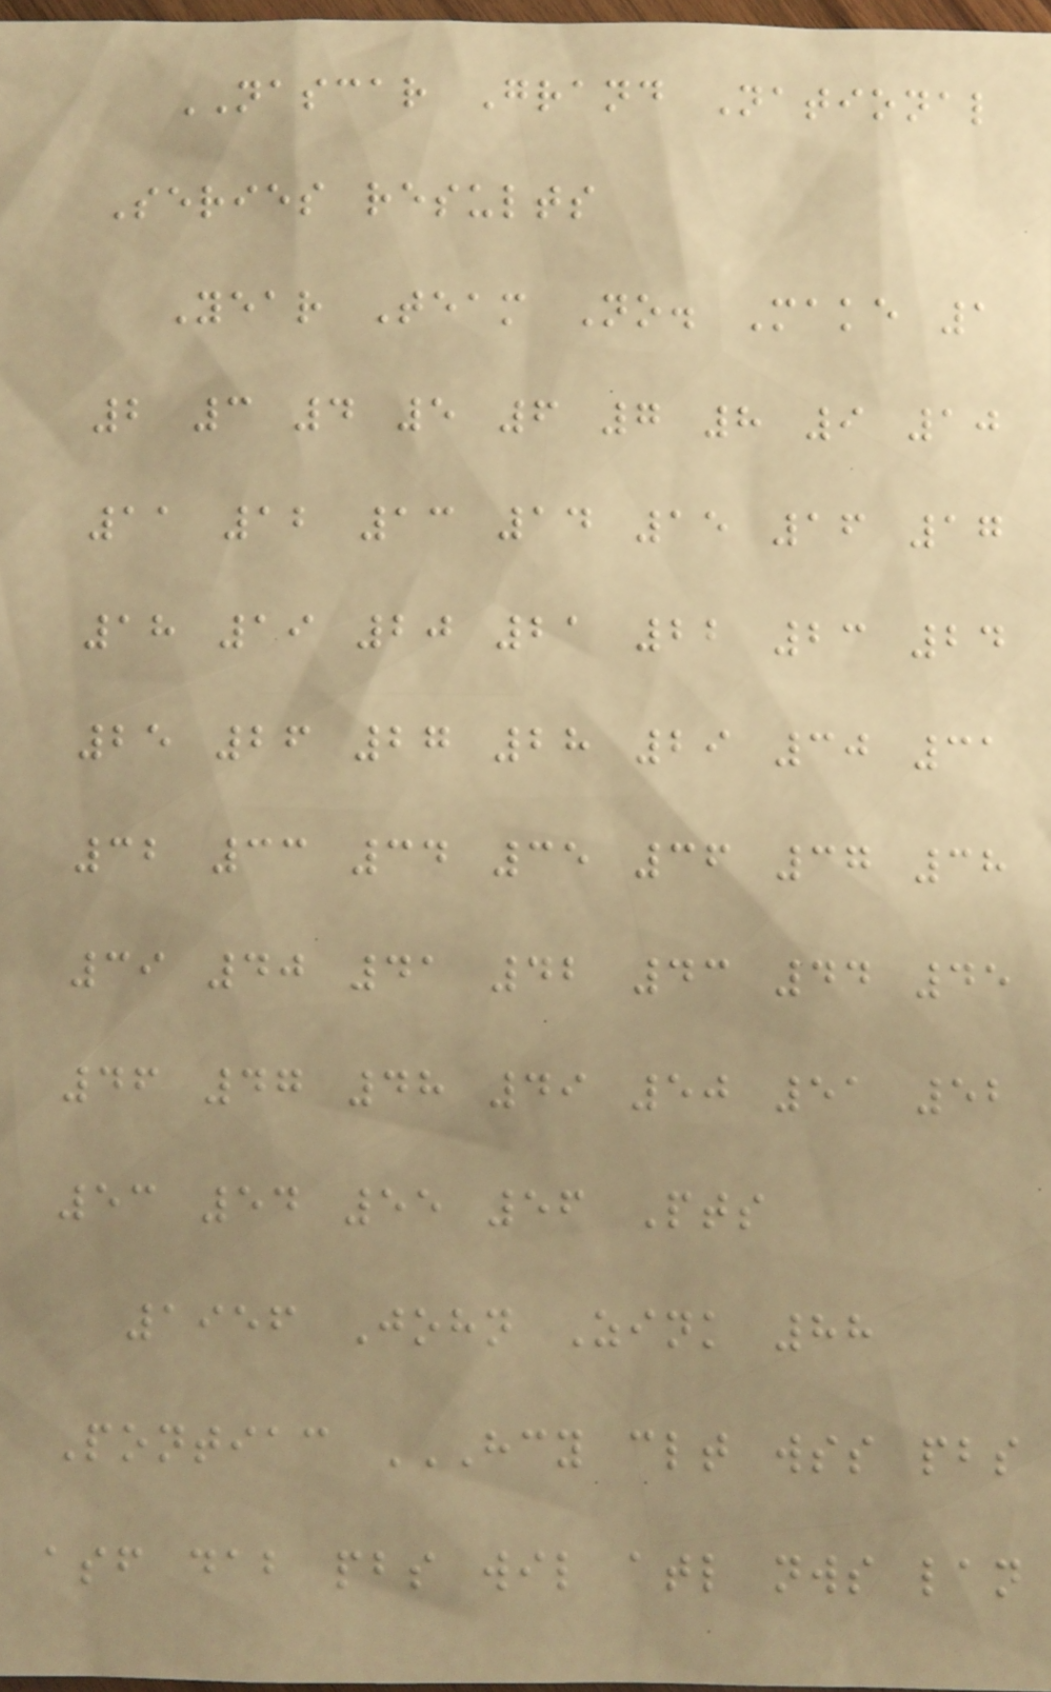NASCAR Grand National
Series results
Year Team No. Make 1
2 3 4 5 6 7 8 9 10
11 12 13 14 15 16 17
18 19 20 21 22 23 24
25 26 27 28 29 30 31
32 33 34 35 36 37 38
39 40 41 42 43 44 45
46 47 48 49 50 51 52
53 54 55 56 Pts
1956 John Zink 88
Pontiac HCY CLT WSS PBS
ASF DAB PBS WIL ATL NWS LAN
